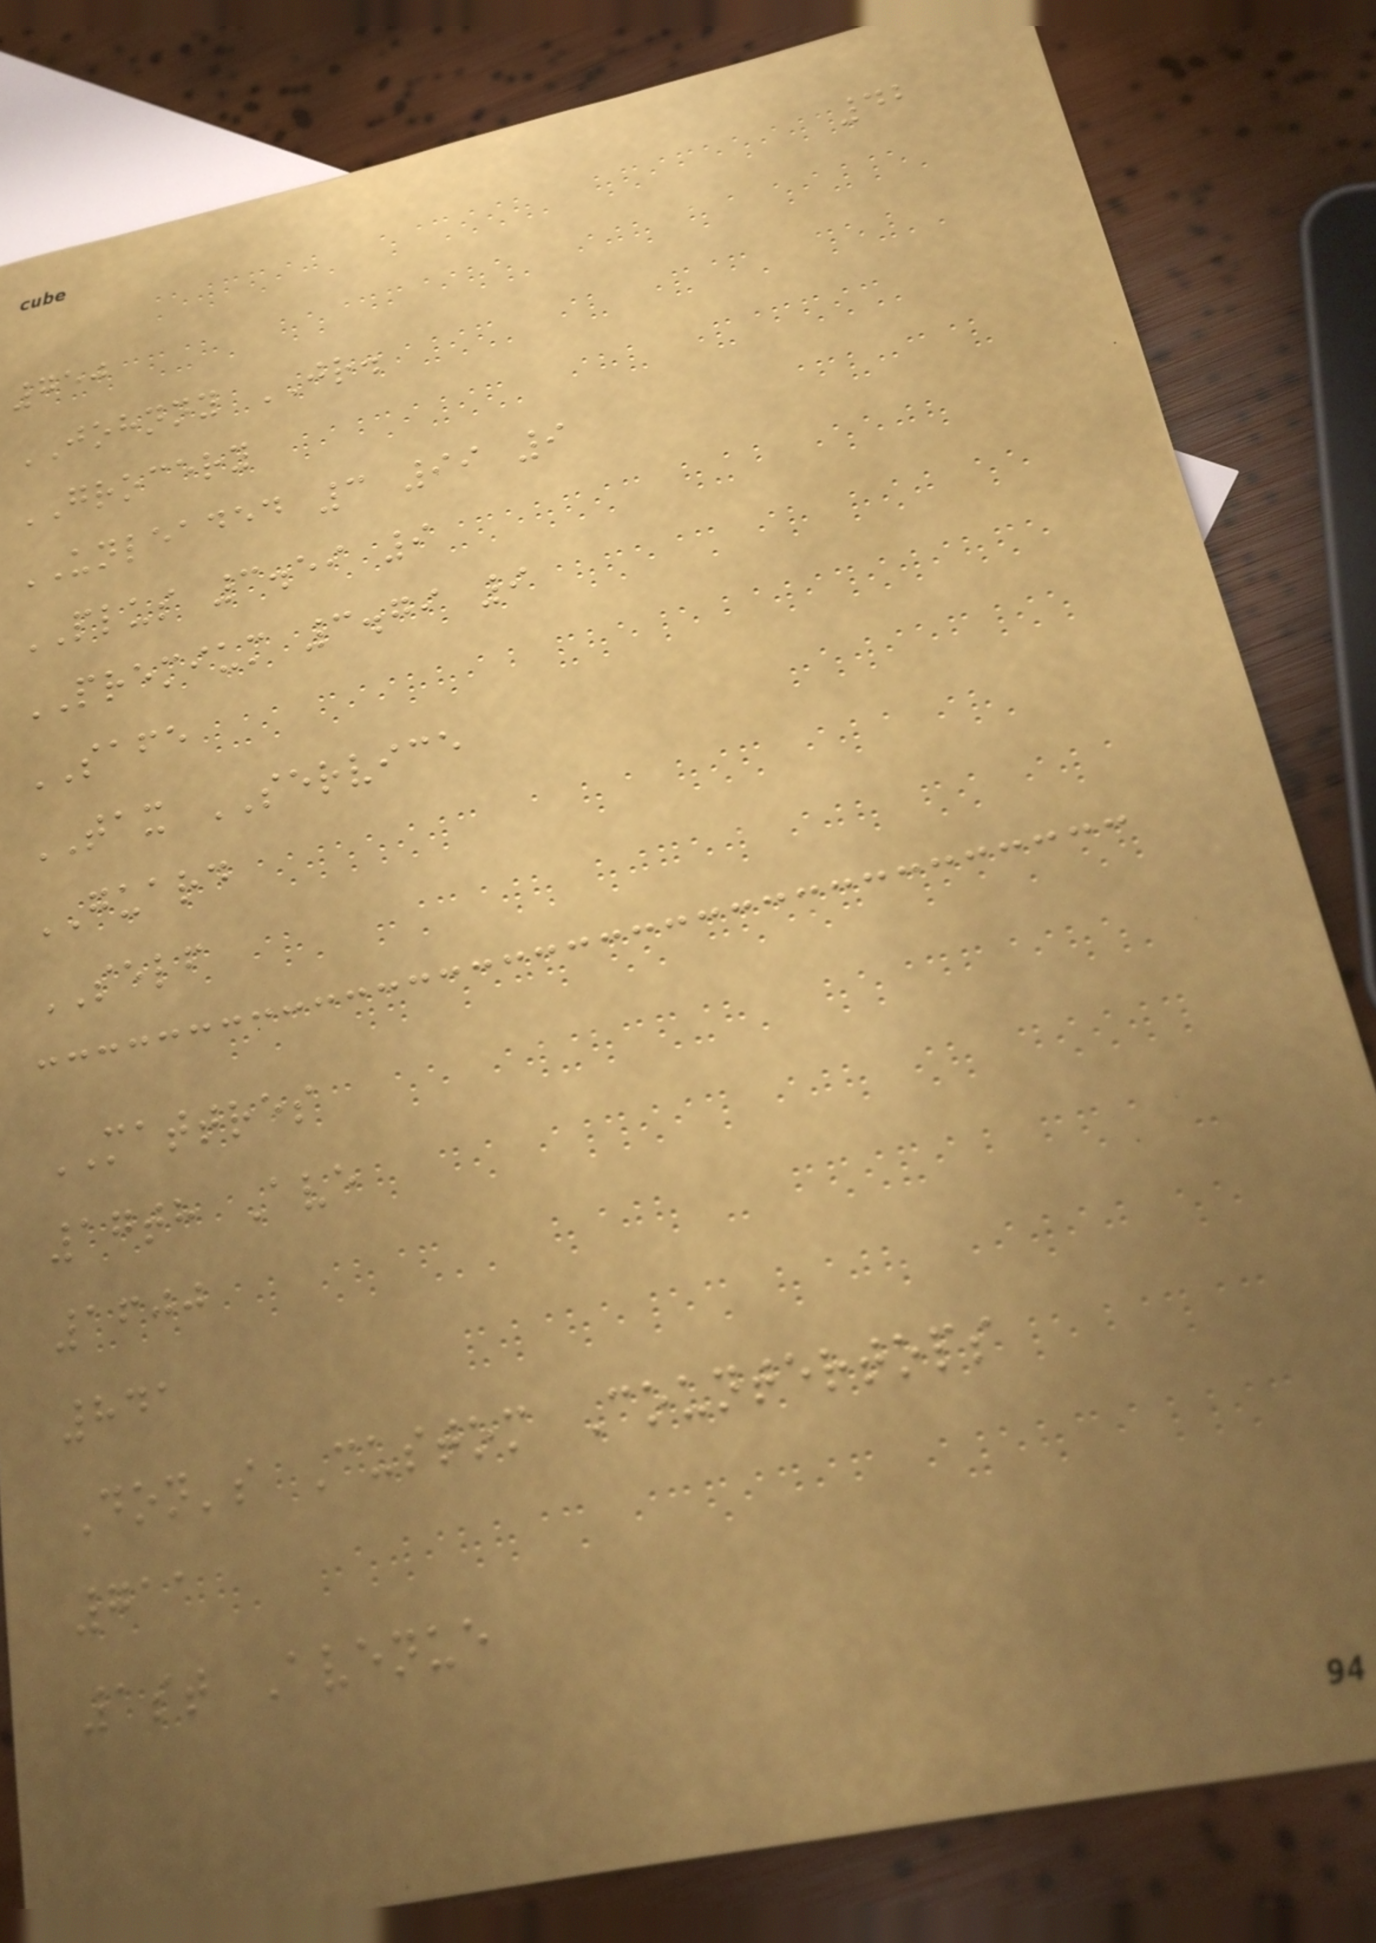42
750
JOHNNY JR.
GROCERY
UNLEADED 3 99 9
PLUS 3.59 9
PREMIUM 3.79 9
SAFE
TAX SERVICE
GUARD
SELF
MATTRES
17th Ave
1600
841
Don's Custom Countertops
711
1st Avenue
